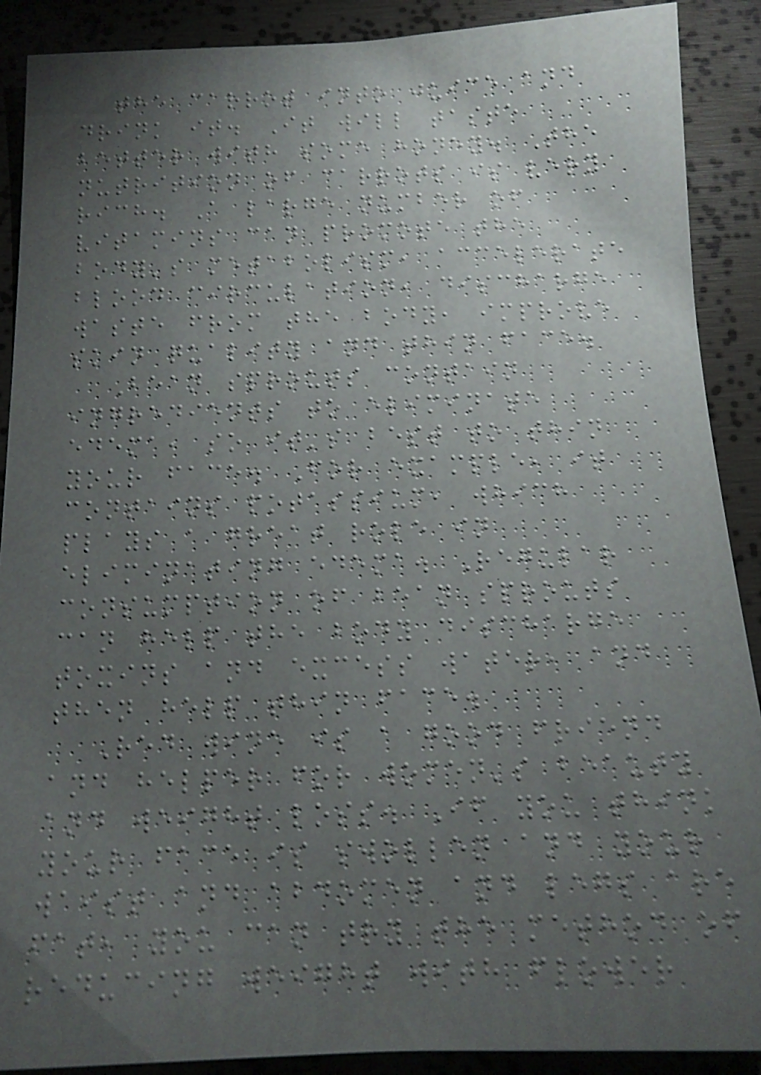the carrot into juice and
drink it. It will taste
better with some honey. The
nutrition of carrots is very
rich. A large number of
vitamins can promote the
body's metabolism, accelerate
blood circulation, discharge
waste from the body, improve
skin quality and thin face.
Bean sprouts contain
ingredients to eliminate
edema, so it's best to thin
your face. For example, it
contains potassium, which
plays a great role in
eliminating edema. Regular
consumption of bean sprouts
can help the body discharge
toxins and excess water, and
then help thin face.
Red wine is a good friend
and helper for women's beauty
and weight loss. If you think
your face is swollen and your
waist and abdomen and legs are
fat, you can try the method of
reducing weight with flower
